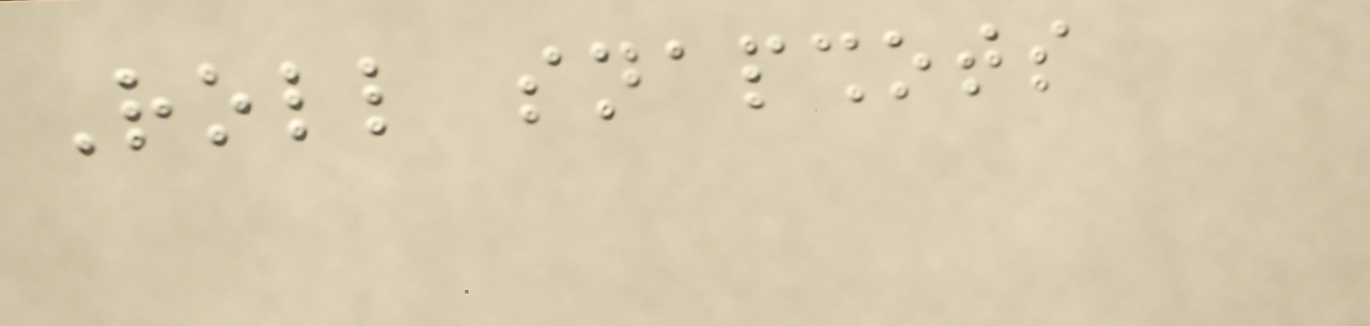Roll snapshots
